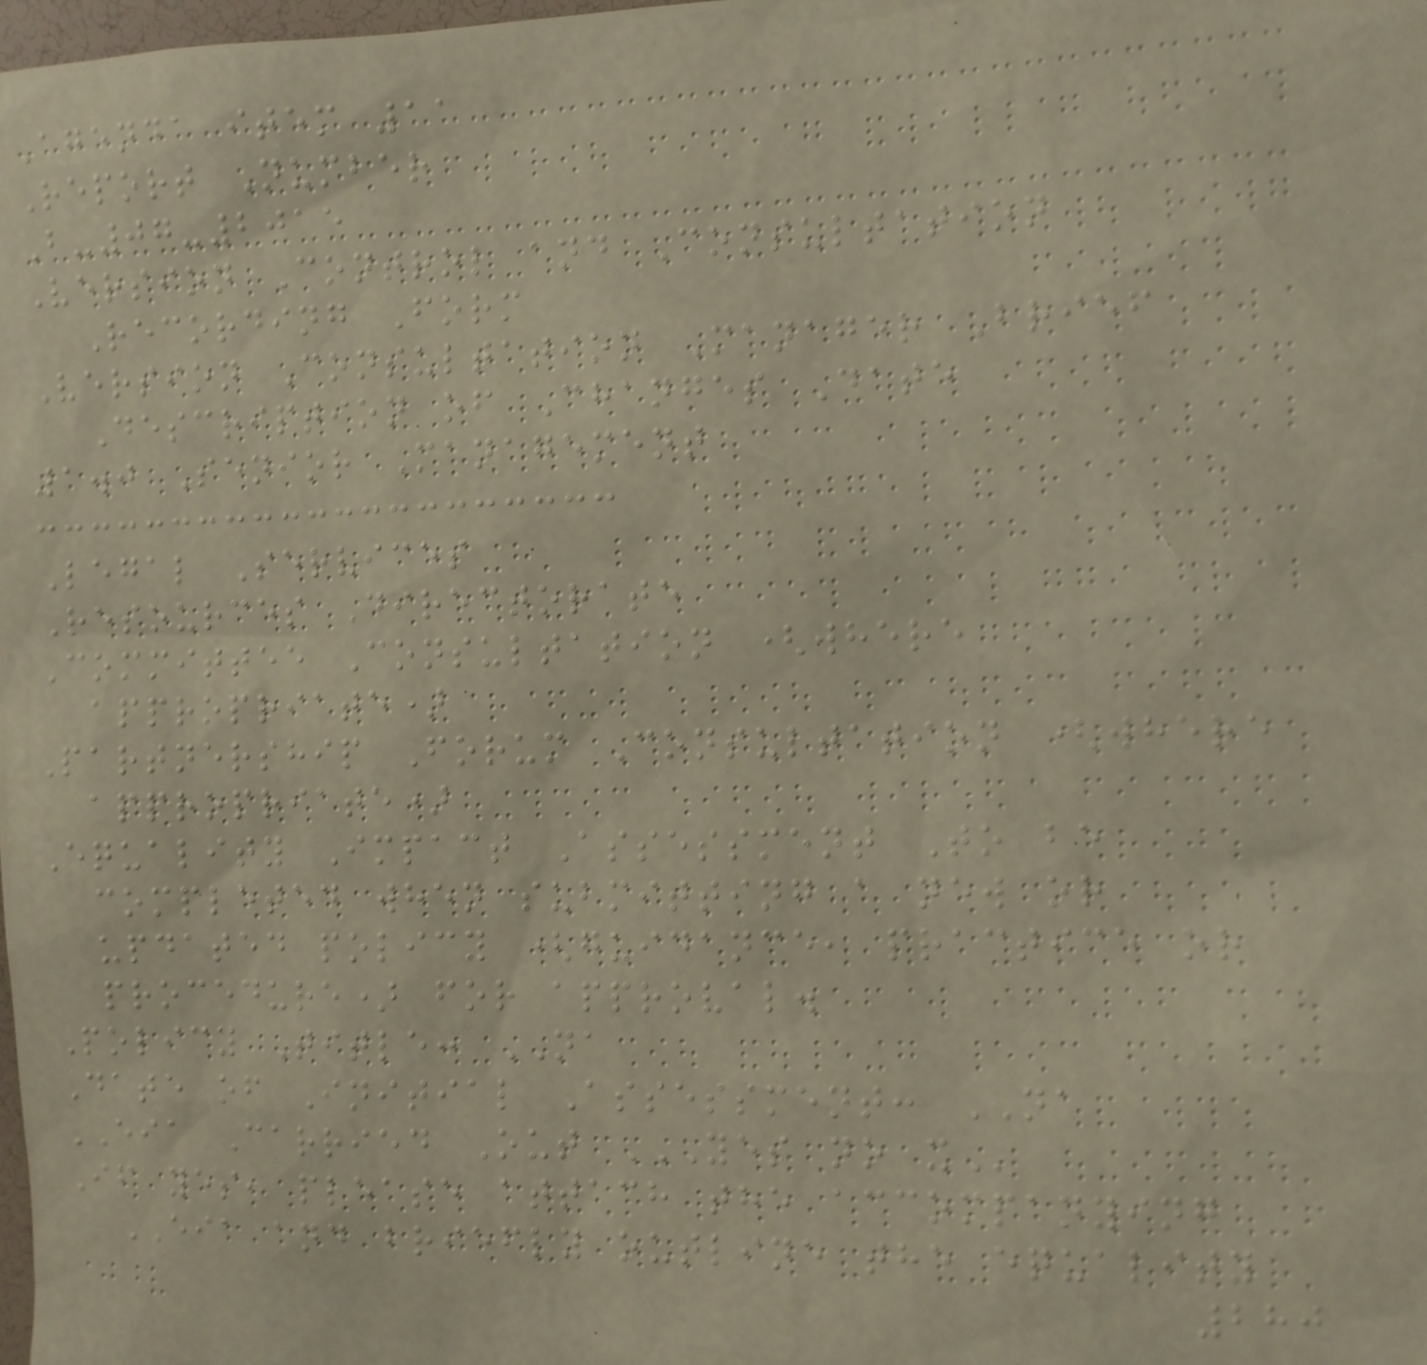Agenda item 11
Report Number
B-07-2015
Version Control and Consultation
Recording Form
Version Consultation Manager Brief
Description of Changes Date
1.0 Senior Management
Legal Services
Resources Directorate
Committee Consultation (where
appropriate)
Partnership Forum Consultation (where
appropriate)
Equality Impact Assessment To be
completed when submitting a new or
updated policy (guidance, practice or
procedure) for approval.
Policy Title: NA
Date of Initial Assessment: NA
EIA Carried Out YES NO X
If yes, please attach the accompanying
EIA and briefly outline the equality
280
